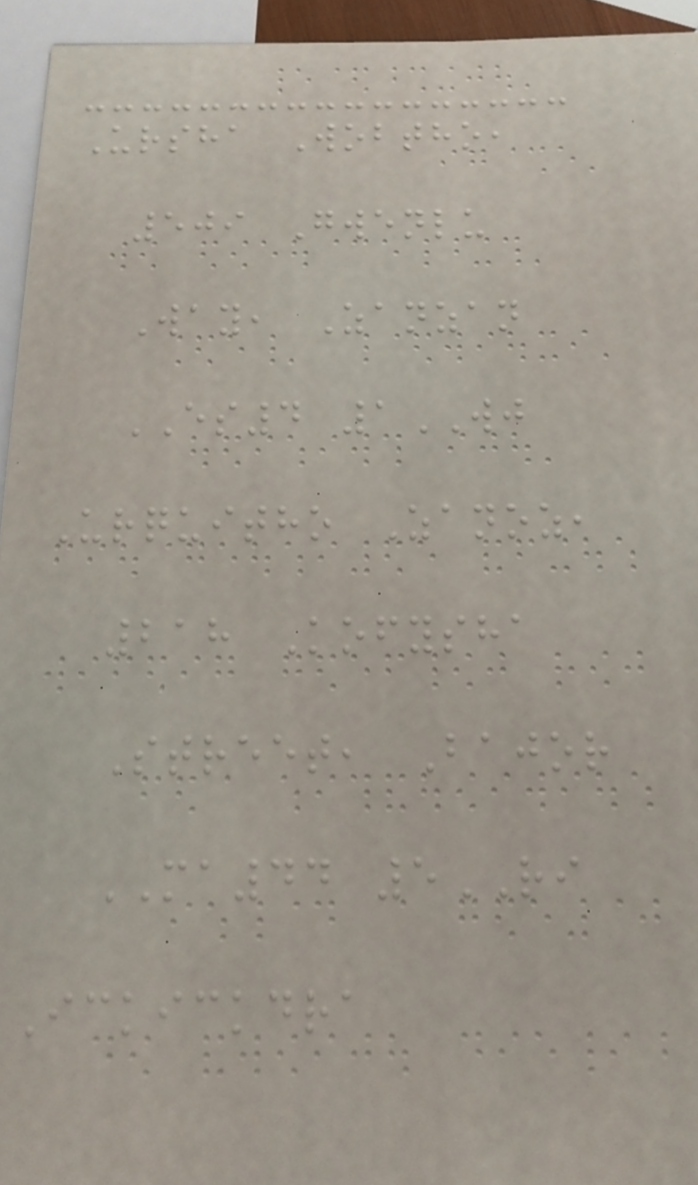Ursha Wobtho,
509 Gwenlu
Way, Zanzan
ES4 1WJ
Urquitho Zanoz,
218 Kofysha
Street, Bajor
MA44 5RI
Ickickdra
